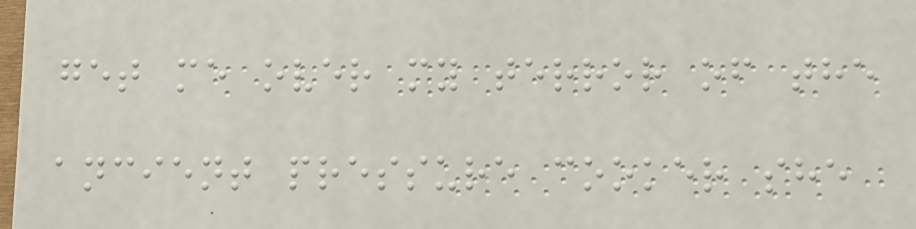get me over my terror of the
ancient pressure cooker she
